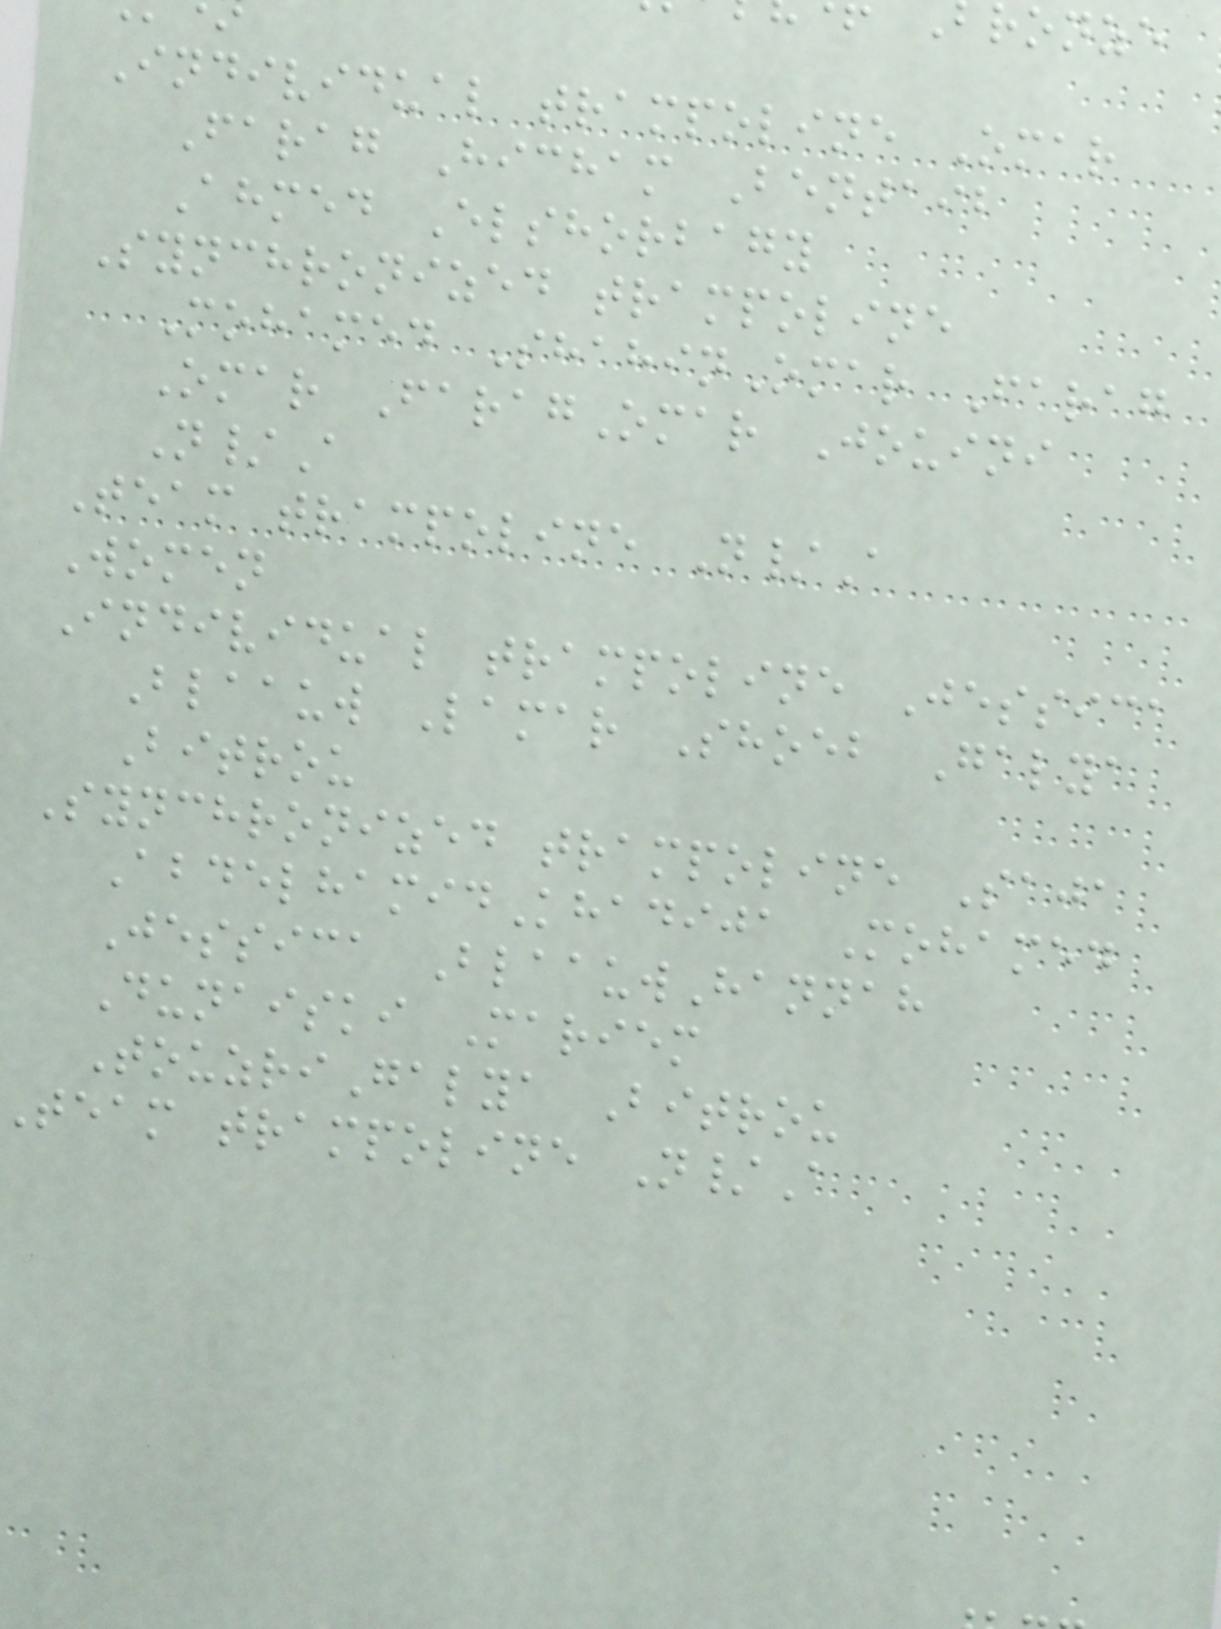Individual trampoline Omar
Farag Hicham Bentaib
Ahmed Elshorbagy
Synchronized trampoline
Mohamed ShahinOmar Farag
Omar FaragOmar Jouini
N/A
Team trampoline N/A
Women
Individual trampoline Jessica
Blaauw Lamar Shoeb Galya
Bitrou
Synchronized trampoline Saja
AbdelhamidKhadija Mohamed
Jessica BlaauwHannah
Dunaiski Mariem
TouzriGalya Bitrou
team trampoline N/A
